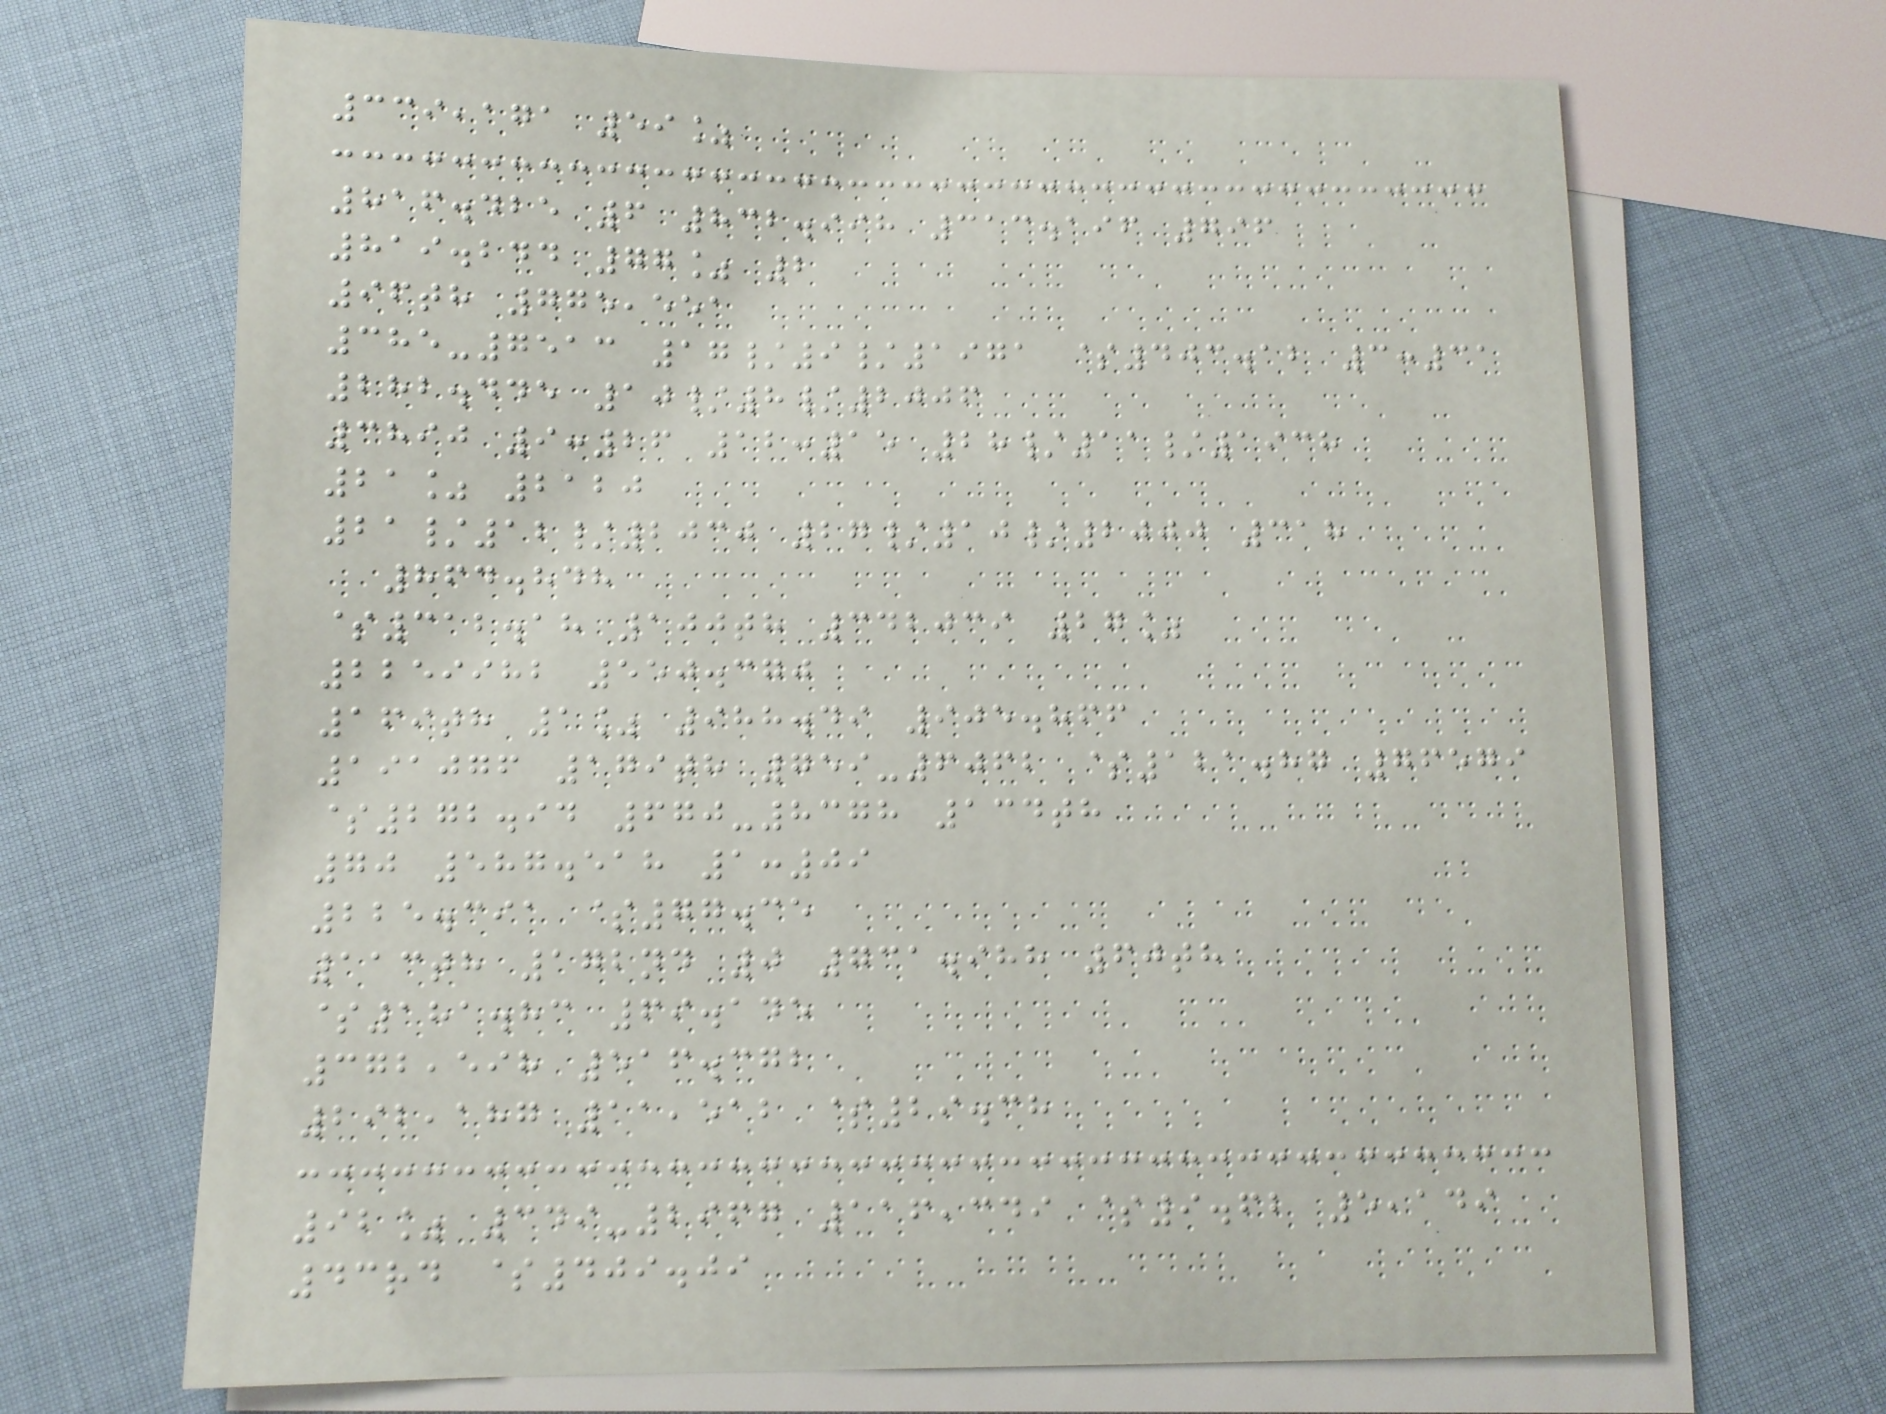339,171 59%
816.425 6 832.998 313.196 796
819.244 77% 2
96th 775,551
385-7513 17/9/1971 $403.12 3:31
282.445 10/8/2006
3890 9:26 12:15 28/11/1938
21% 2120
21/12/2030 27/10/2000 318
864.848
$312.18 100th 342039 27%
2259982 550.370
169th 1% 988.49 905.866
191076 179th 759-6062 $121.87 76579
$272.94 670-8378 134th
70 587.518 1:09
225.391 $77.35
113th 172nd 0 731.988 60th
$181.83 69.145
372,598 516.372
292,187 11,512 $29.38
92% 349-2967 116,349 $9.62 5,149
43rd $409.09
